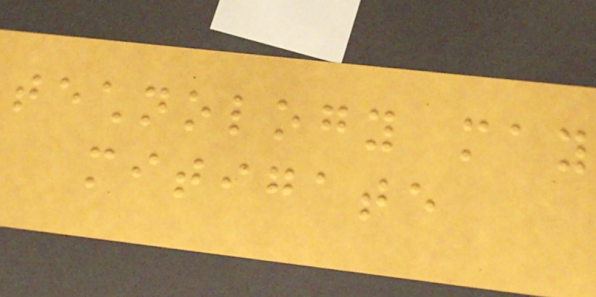technology may
mitigate
